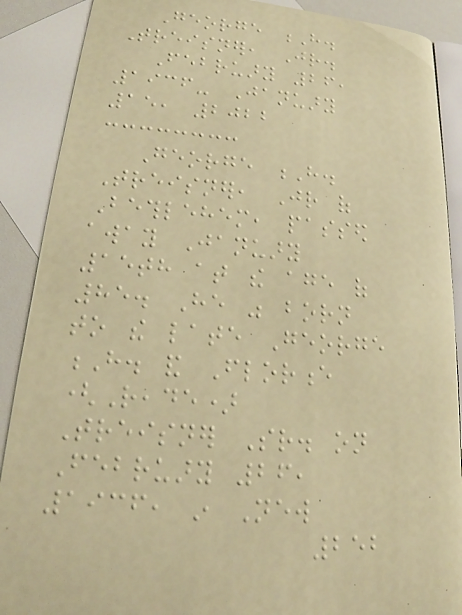George H.
Treisner, Jr.
February 26,
1936- January
15, 2022
George H.
Treisner, Jr of
Bethlehem, passed
away January
15th at the age of
85. He was born
to the late George
H. and Florence
(Reade)
Treisner Sr. on
February 26,
1936, in New
252
